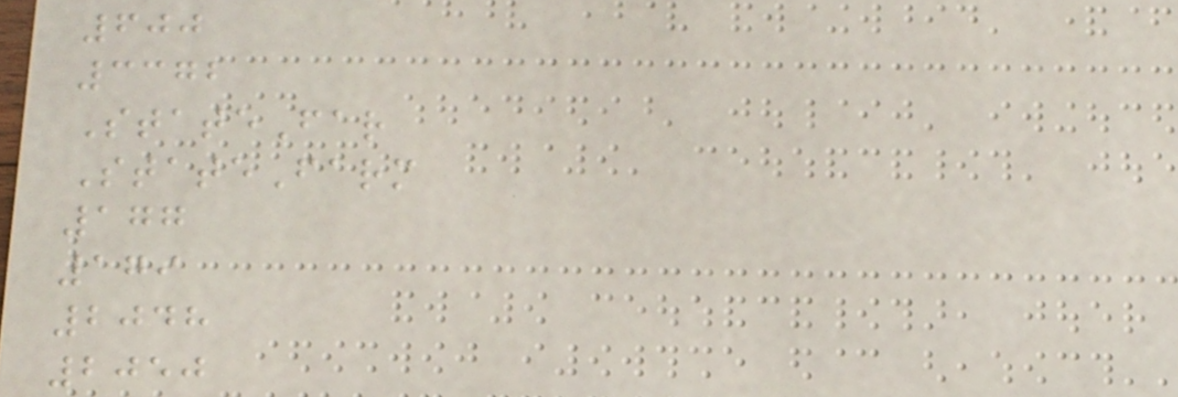600
3372
StateFar
StateFarm
177
179
2048
2050
